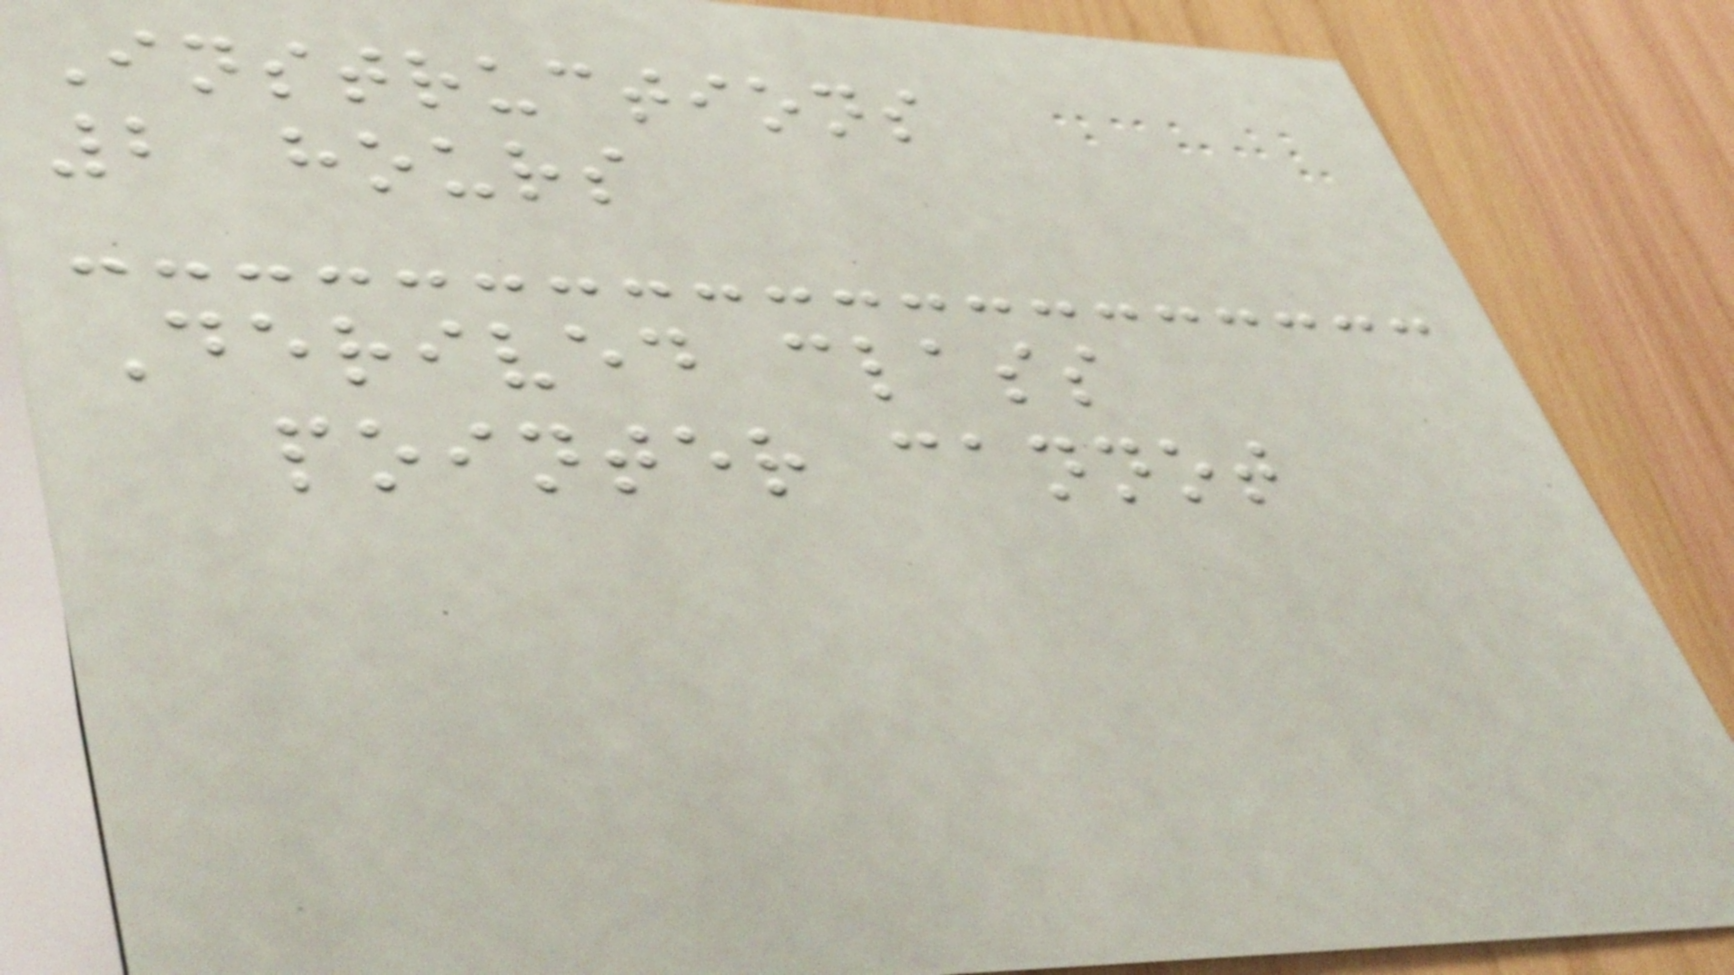Instructions
2 hours
Derived class
pointer cannot
